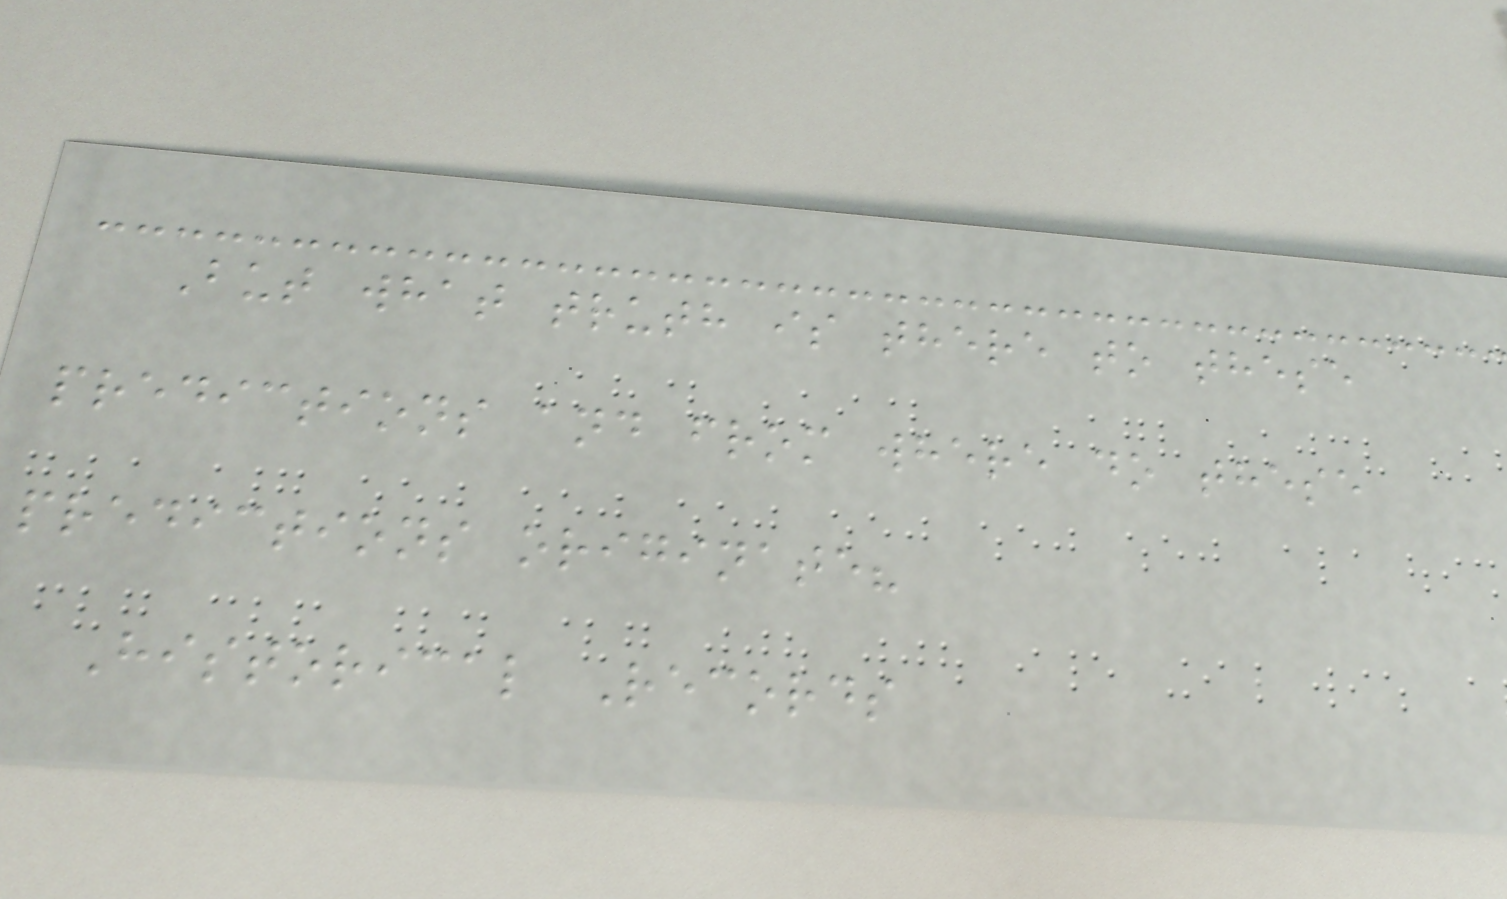But what truth is there to these
predictions and from where do these
predictions originate?
Historical Records
